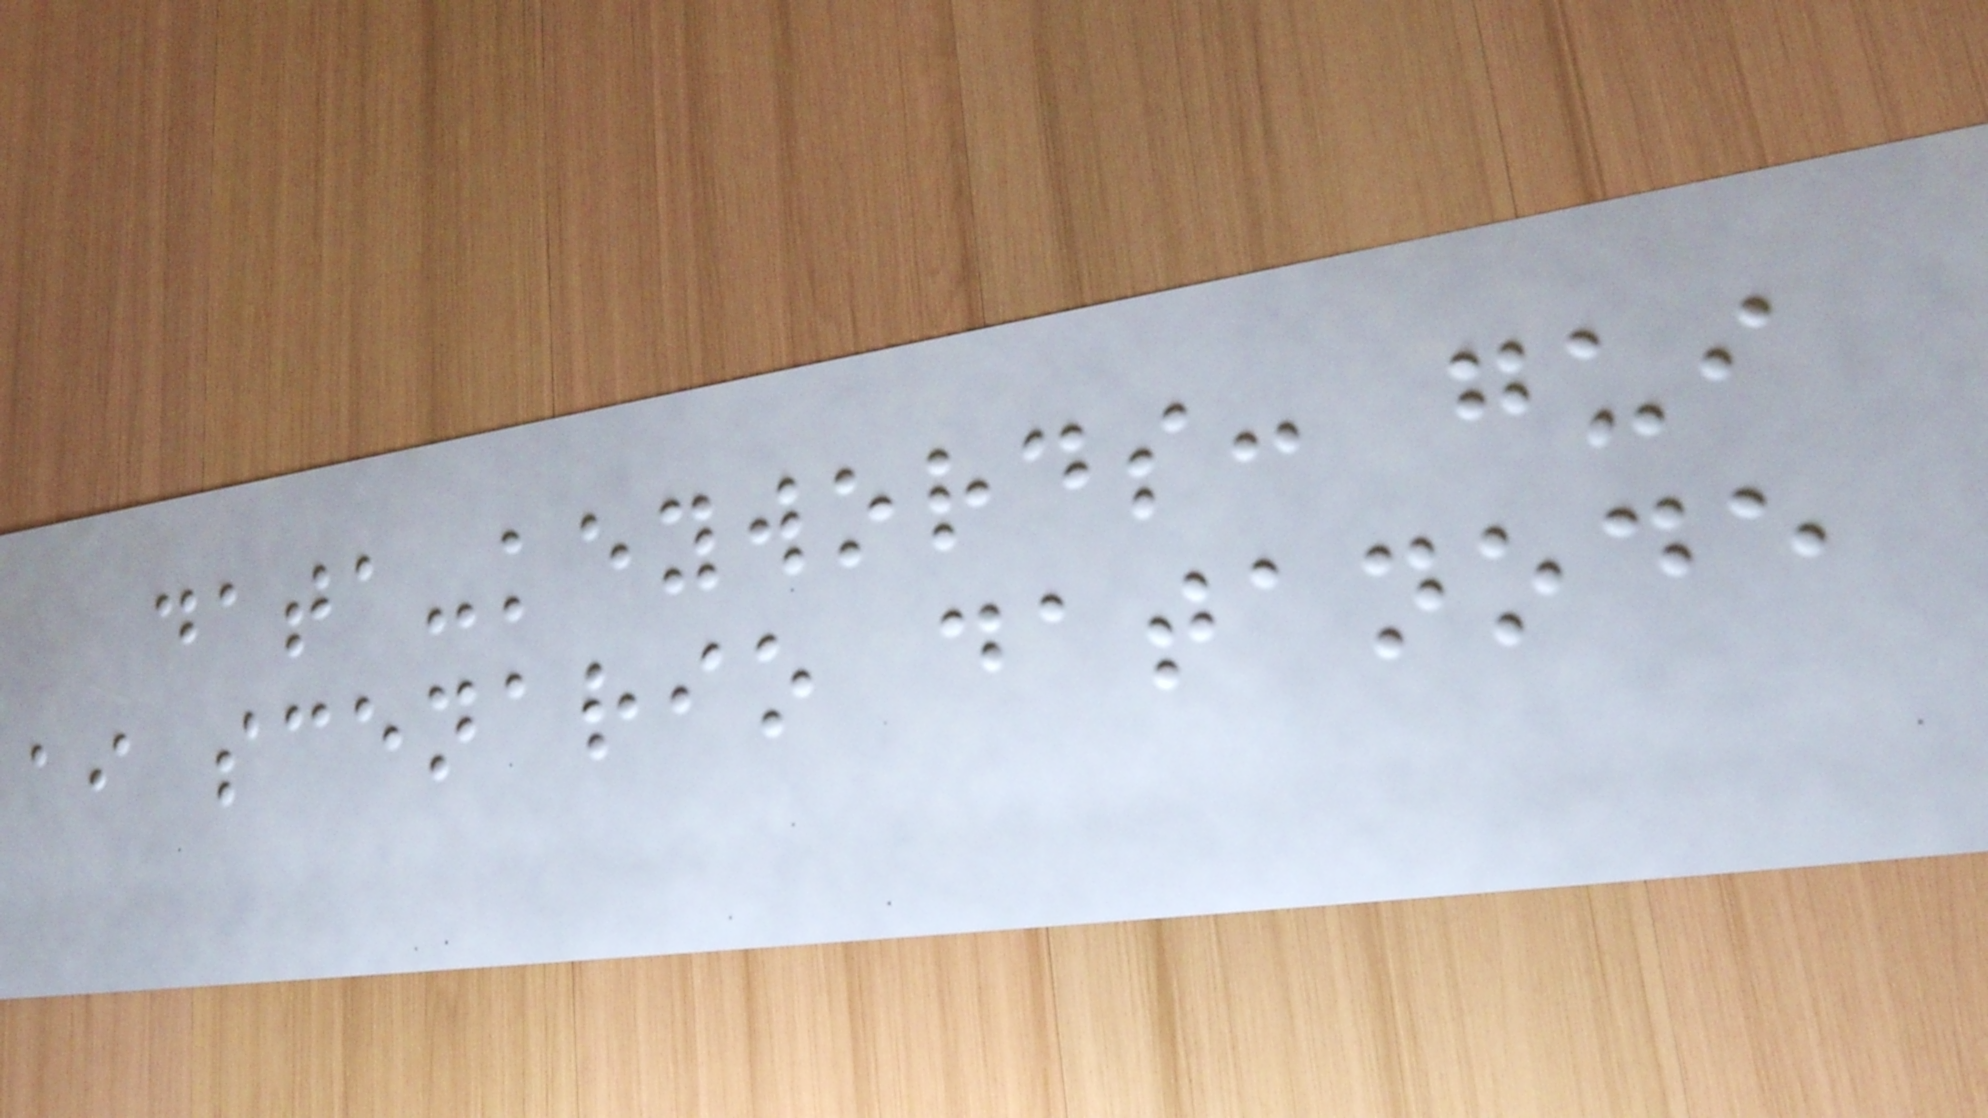data-keywords: gui
ai scenario datanode
